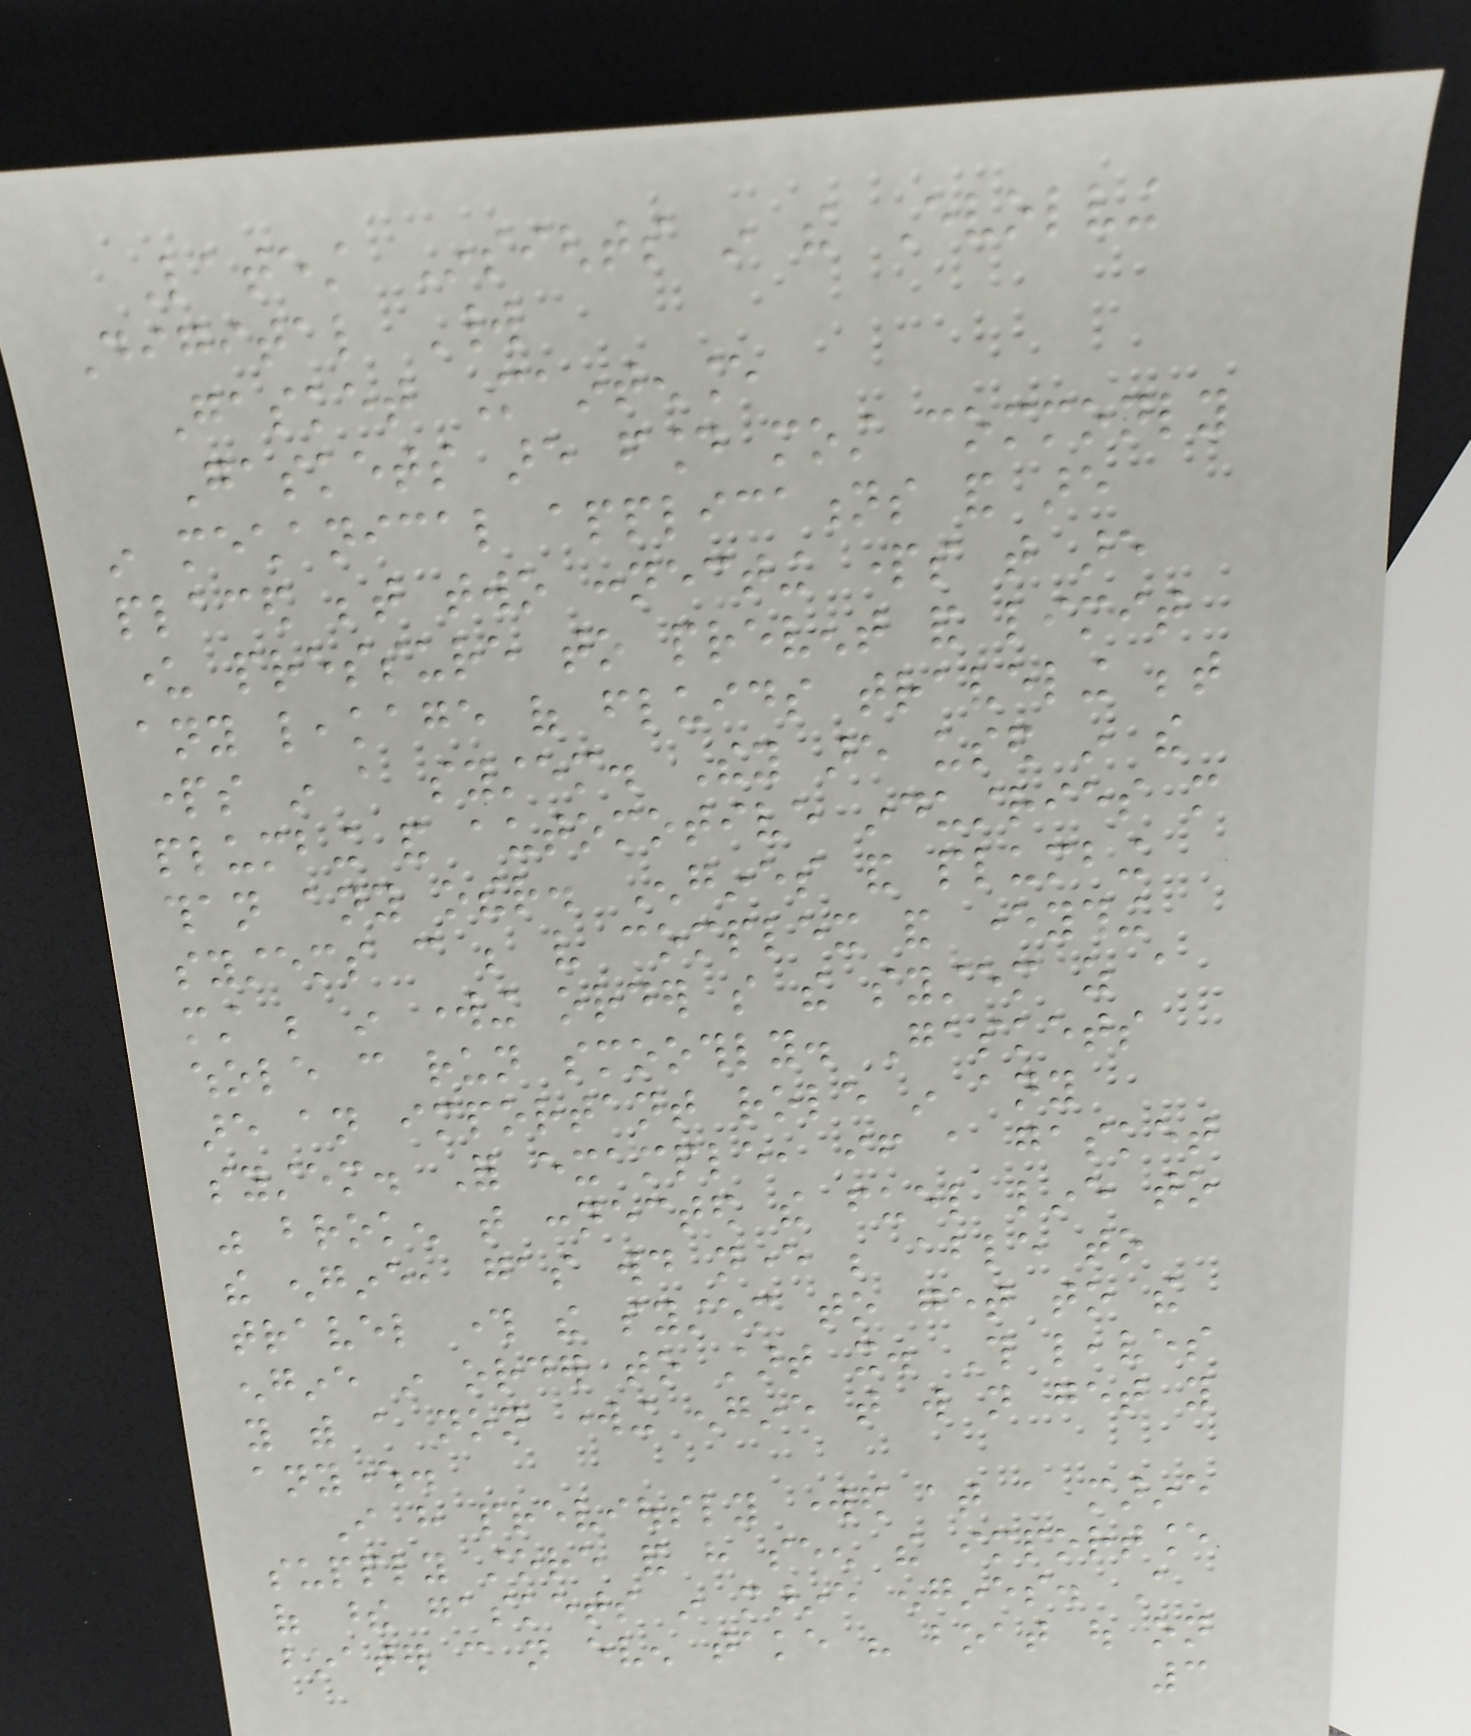Latest Insights in the Evolving
Digital World
Gasket Maintenance
Gaskets are found most commonly
in mechanical applications and are
placed between two connecting parts that are
under pressure to prevent and limit
any leakage of fluids traveling between
parts in a system. They are used in the
plumbing and automotive industries more
than any other. Engines and plumbing
systems can be very complex and everything
must be in working order so the system as a
whole can run smoothly. Gaskets
are an important role in any
system. For example, if a gasket
was broken that connected the fuel line to
the engine, gas would never be able to
travel through the system to get to the
engine in order to start it. This leaves
you with a non working engine that will not get you
anywhere.
I have previously worked at a marine
supply store and have seen the importance
of these gaskets in marine engines. A
boater can not even take his boat out on
3
